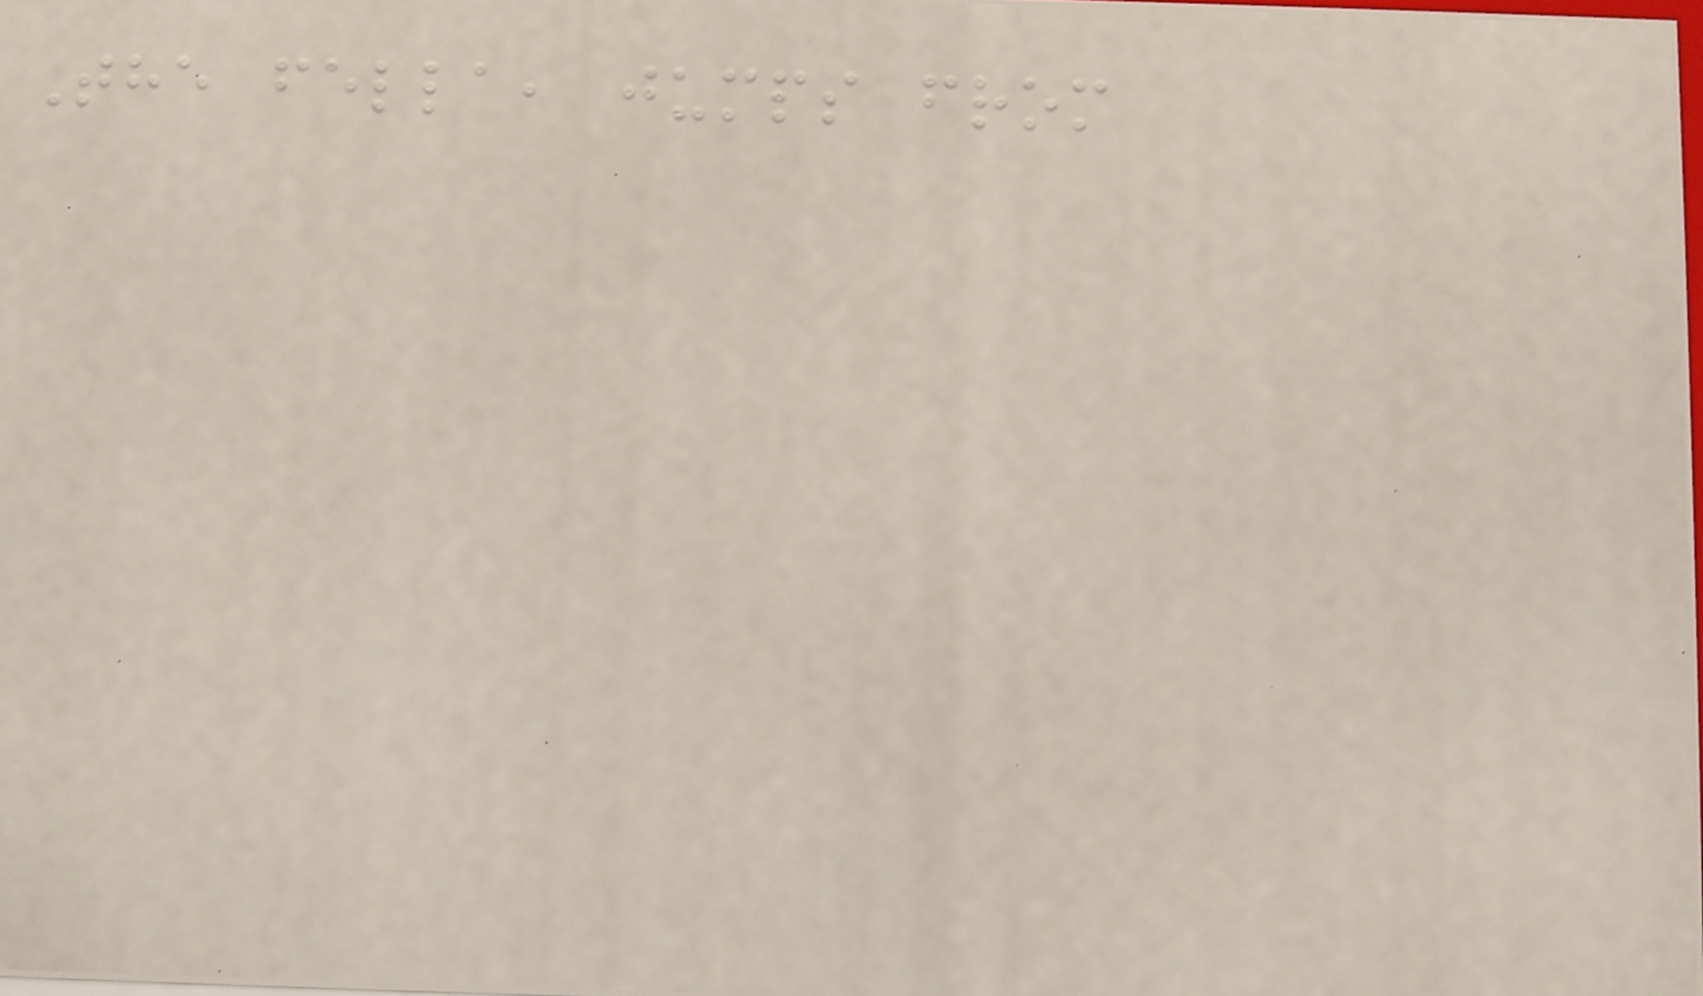The fella, jumps from
